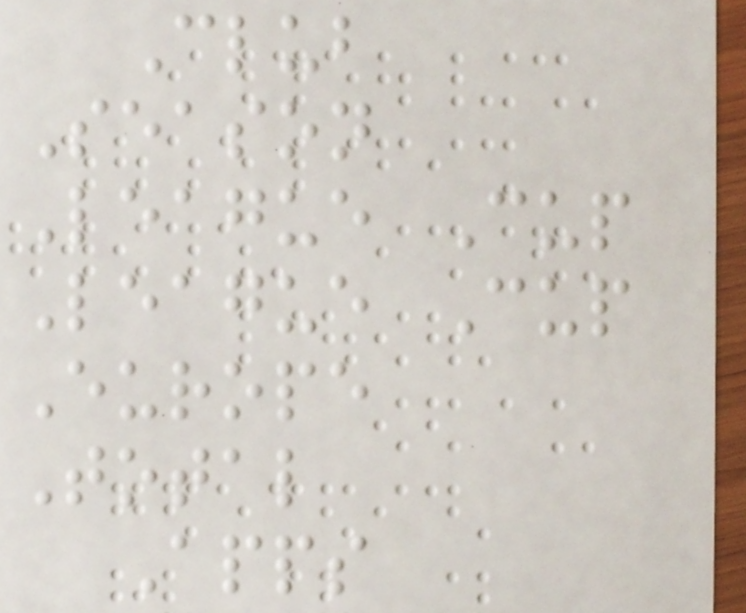Club
Season
League Cup
League Cup
Europe
Total
Apps
